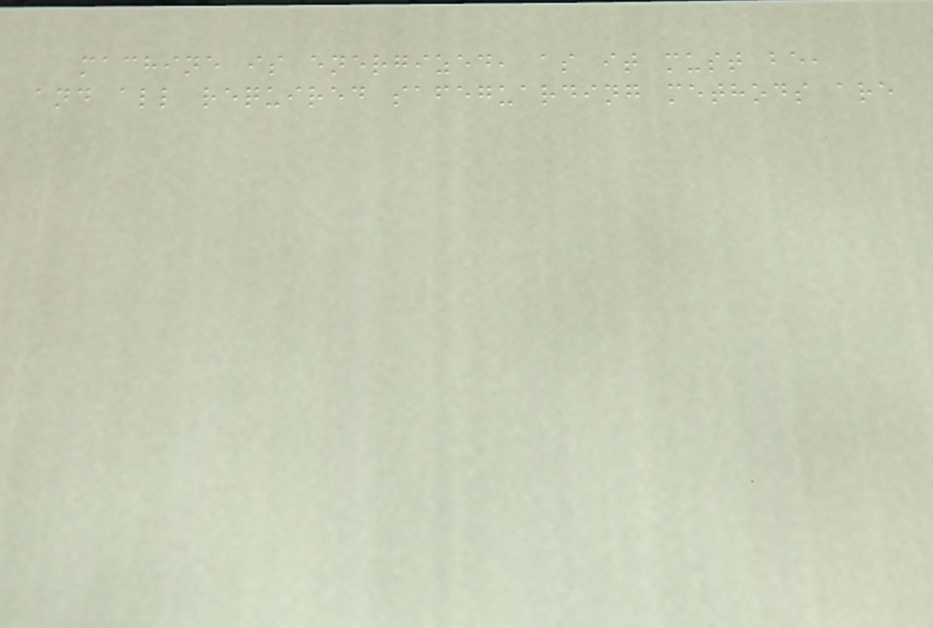machine is energized, as it must be,
and all required safeguarding methods are
